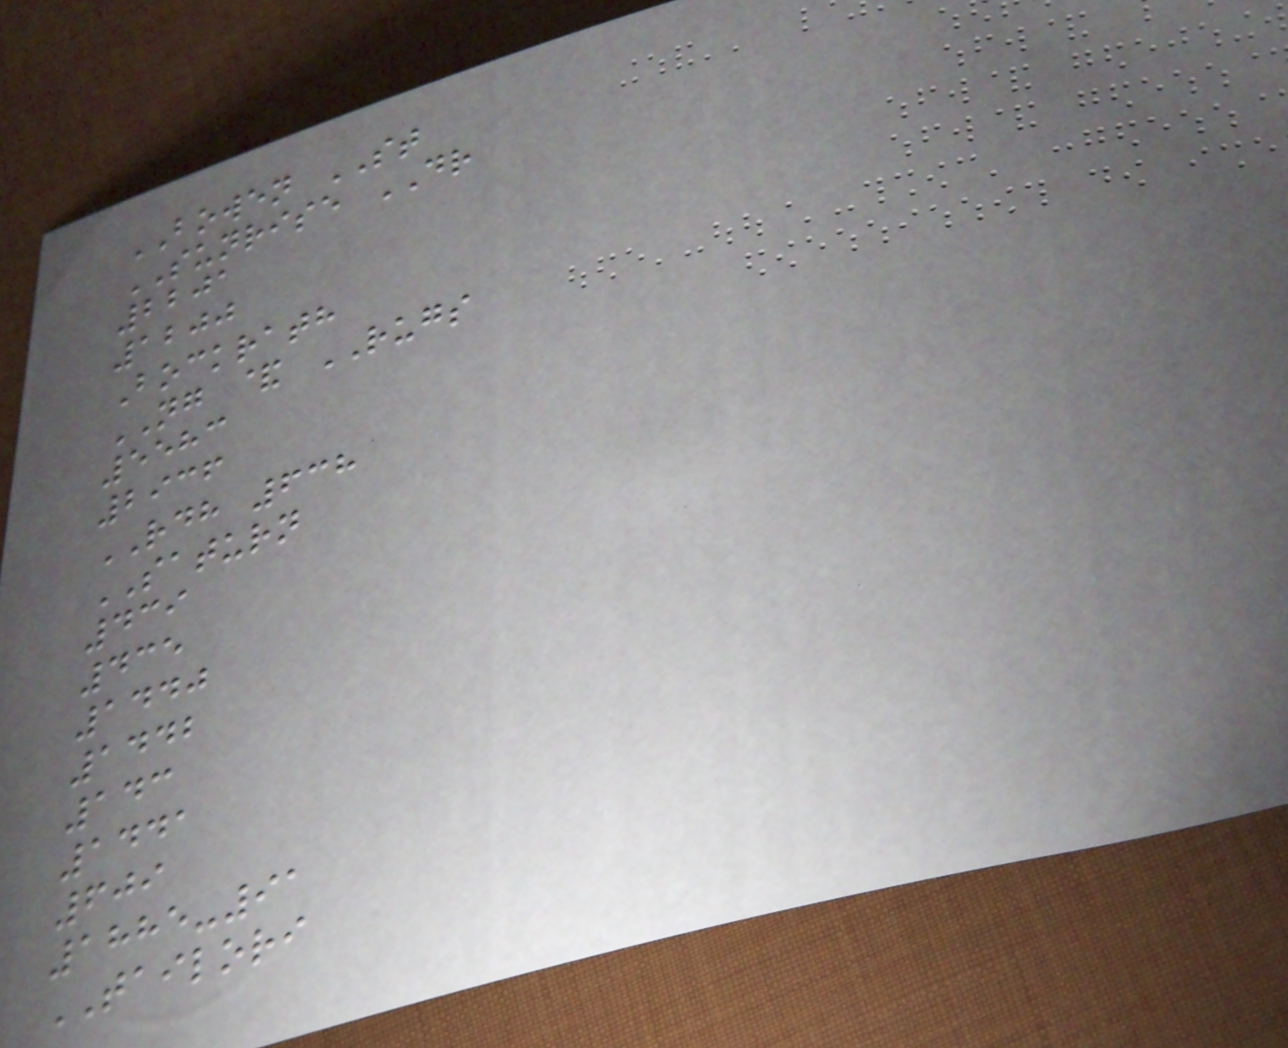BOWEN ST
SUNRISE DR
2201
1200
Bockrath
NG & RUGS
5583
2936
RDH 638
SATURN
439
435
1440
1442
143
1441
609
1885-91
TAILORI
